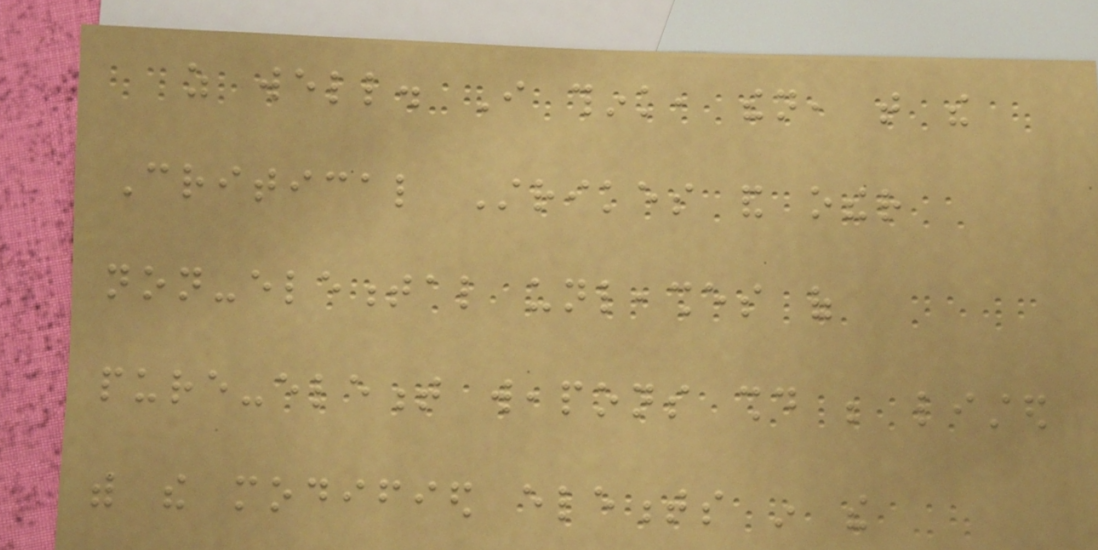as well. I think, then, that the
Critical Strikes and other
non-elemental unleashes of
pure-element weapons should be listed
with the modified elements in the
